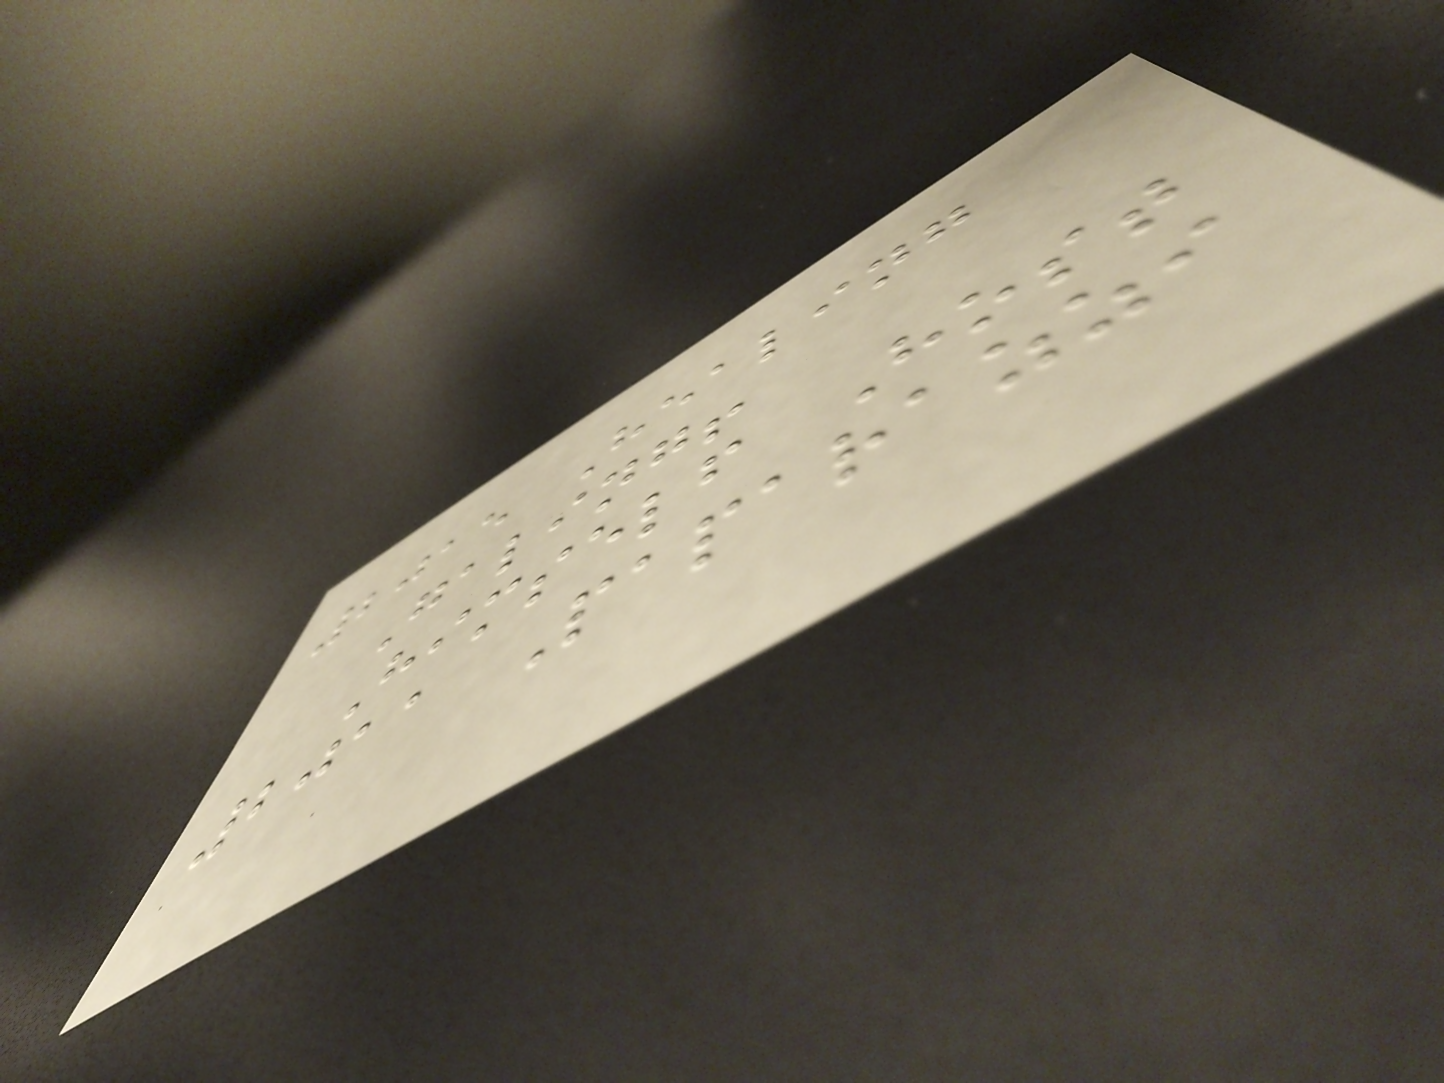2015 Healing
Galing!
Himself Host
2011 Paparazzi
